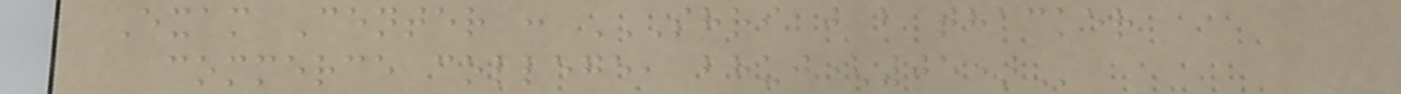Exam Center : SHRI J B THACKER
COMMERCE COLLEGE, BHUJ(05)
